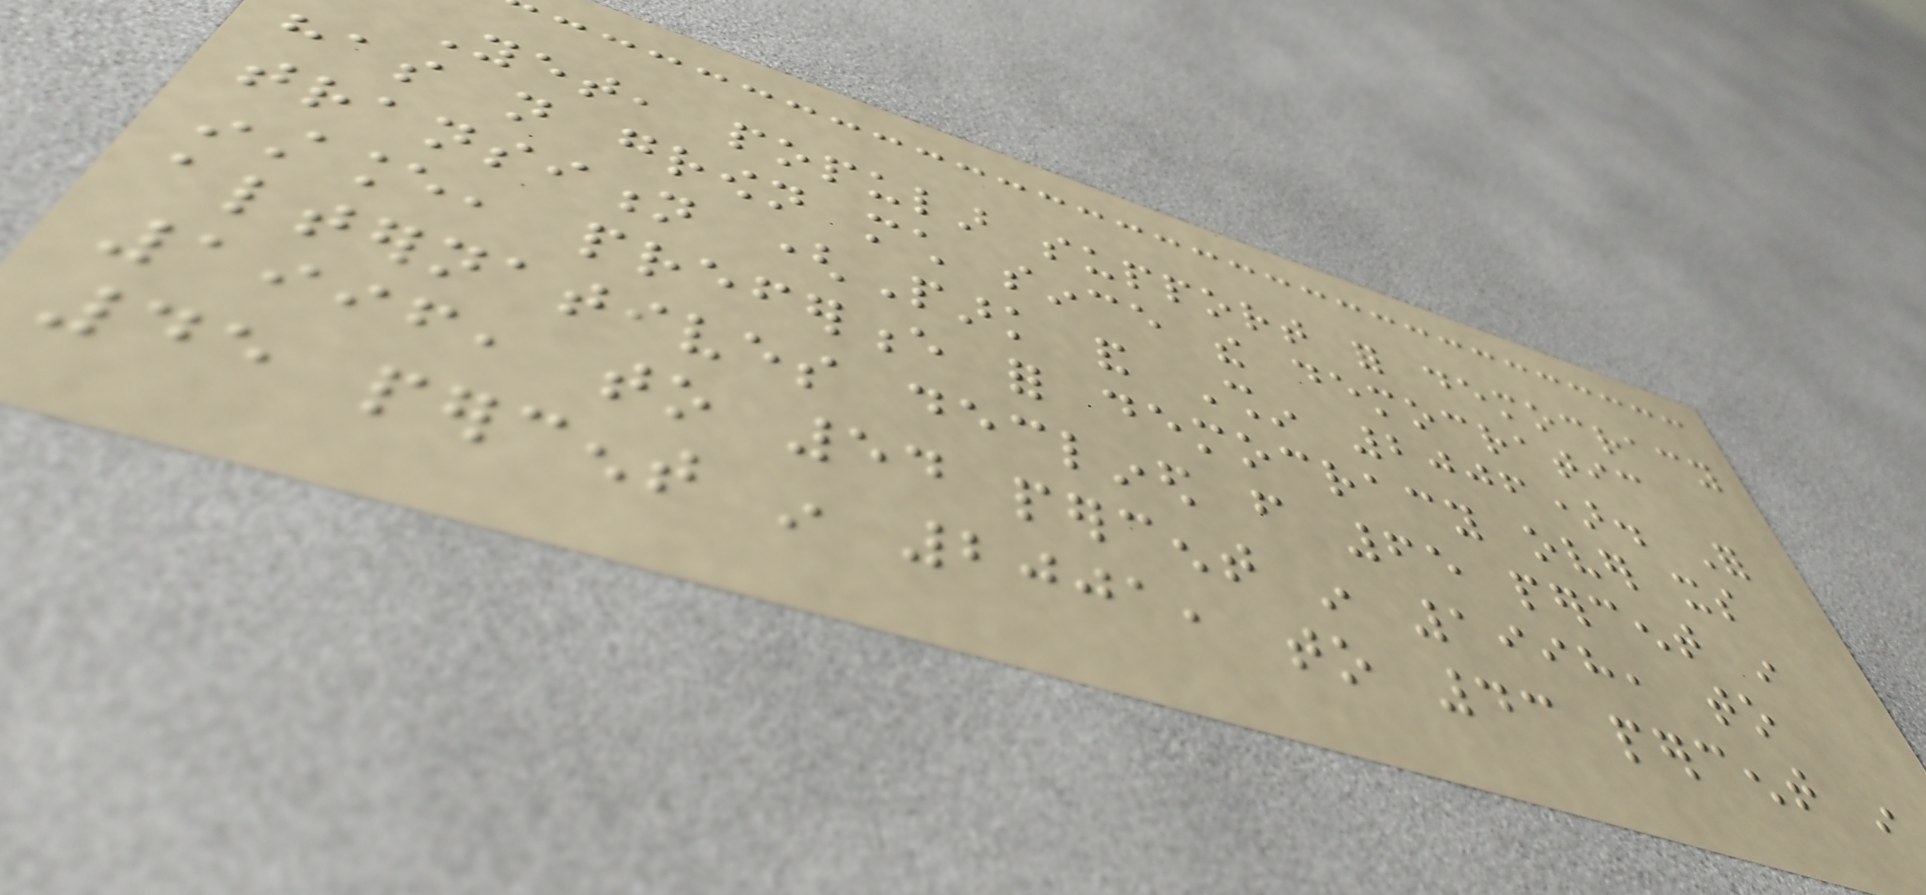Yet, popular support for democracy
has not grown much since the democratic
transition (Park and Shin 2006). For
instance, preference for democracy over its
alternatives declined from 65 percent in
1996, to 54 percent in 1998, to
45 percent in 2001, to 43 percent in
